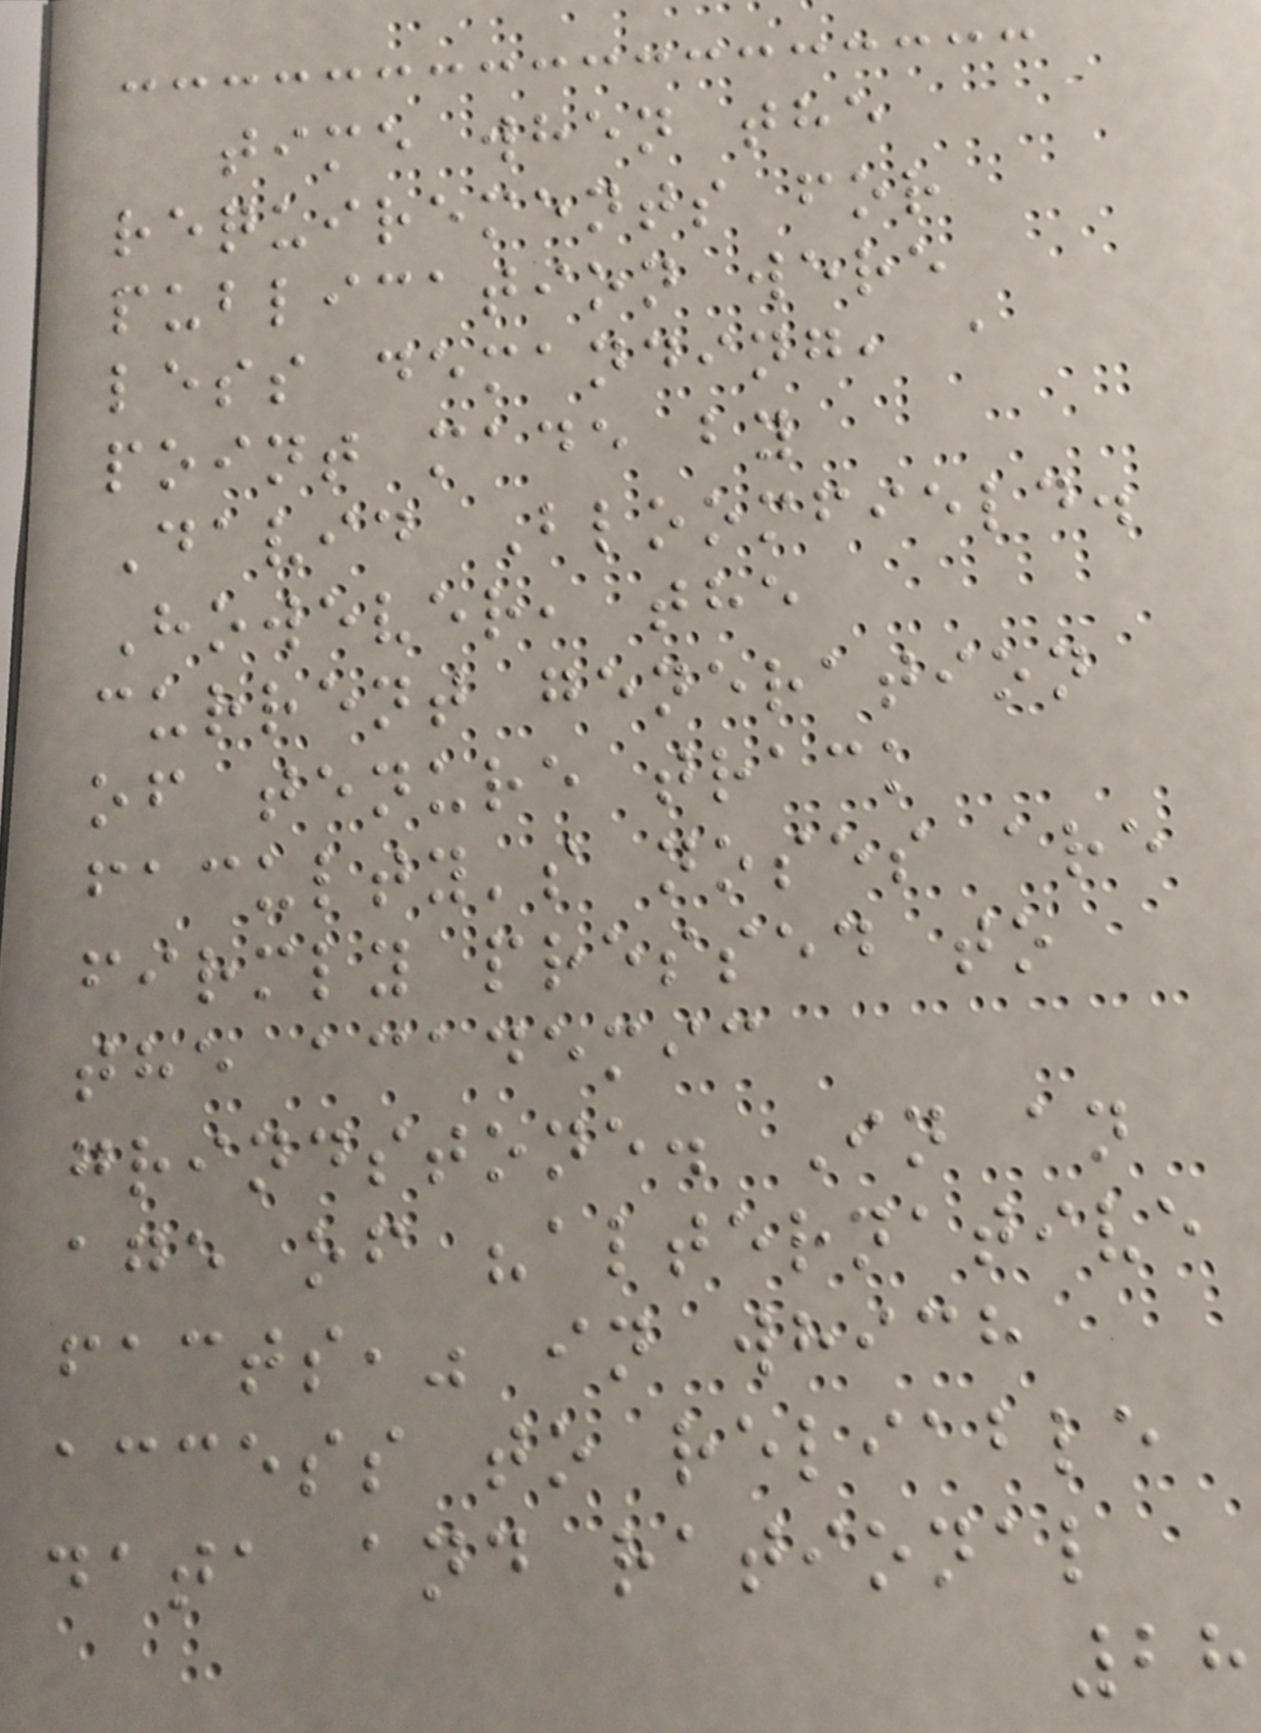time when the
requirements for
publication were
less demanding, a
point made by
David Bloomfield.
However, the
current generation
of tenure track
faculty's noses are
firmly pressed to
the academic
grindstone. In an
age of "alternative
facts," in which
access to reliable
data and rational
28
